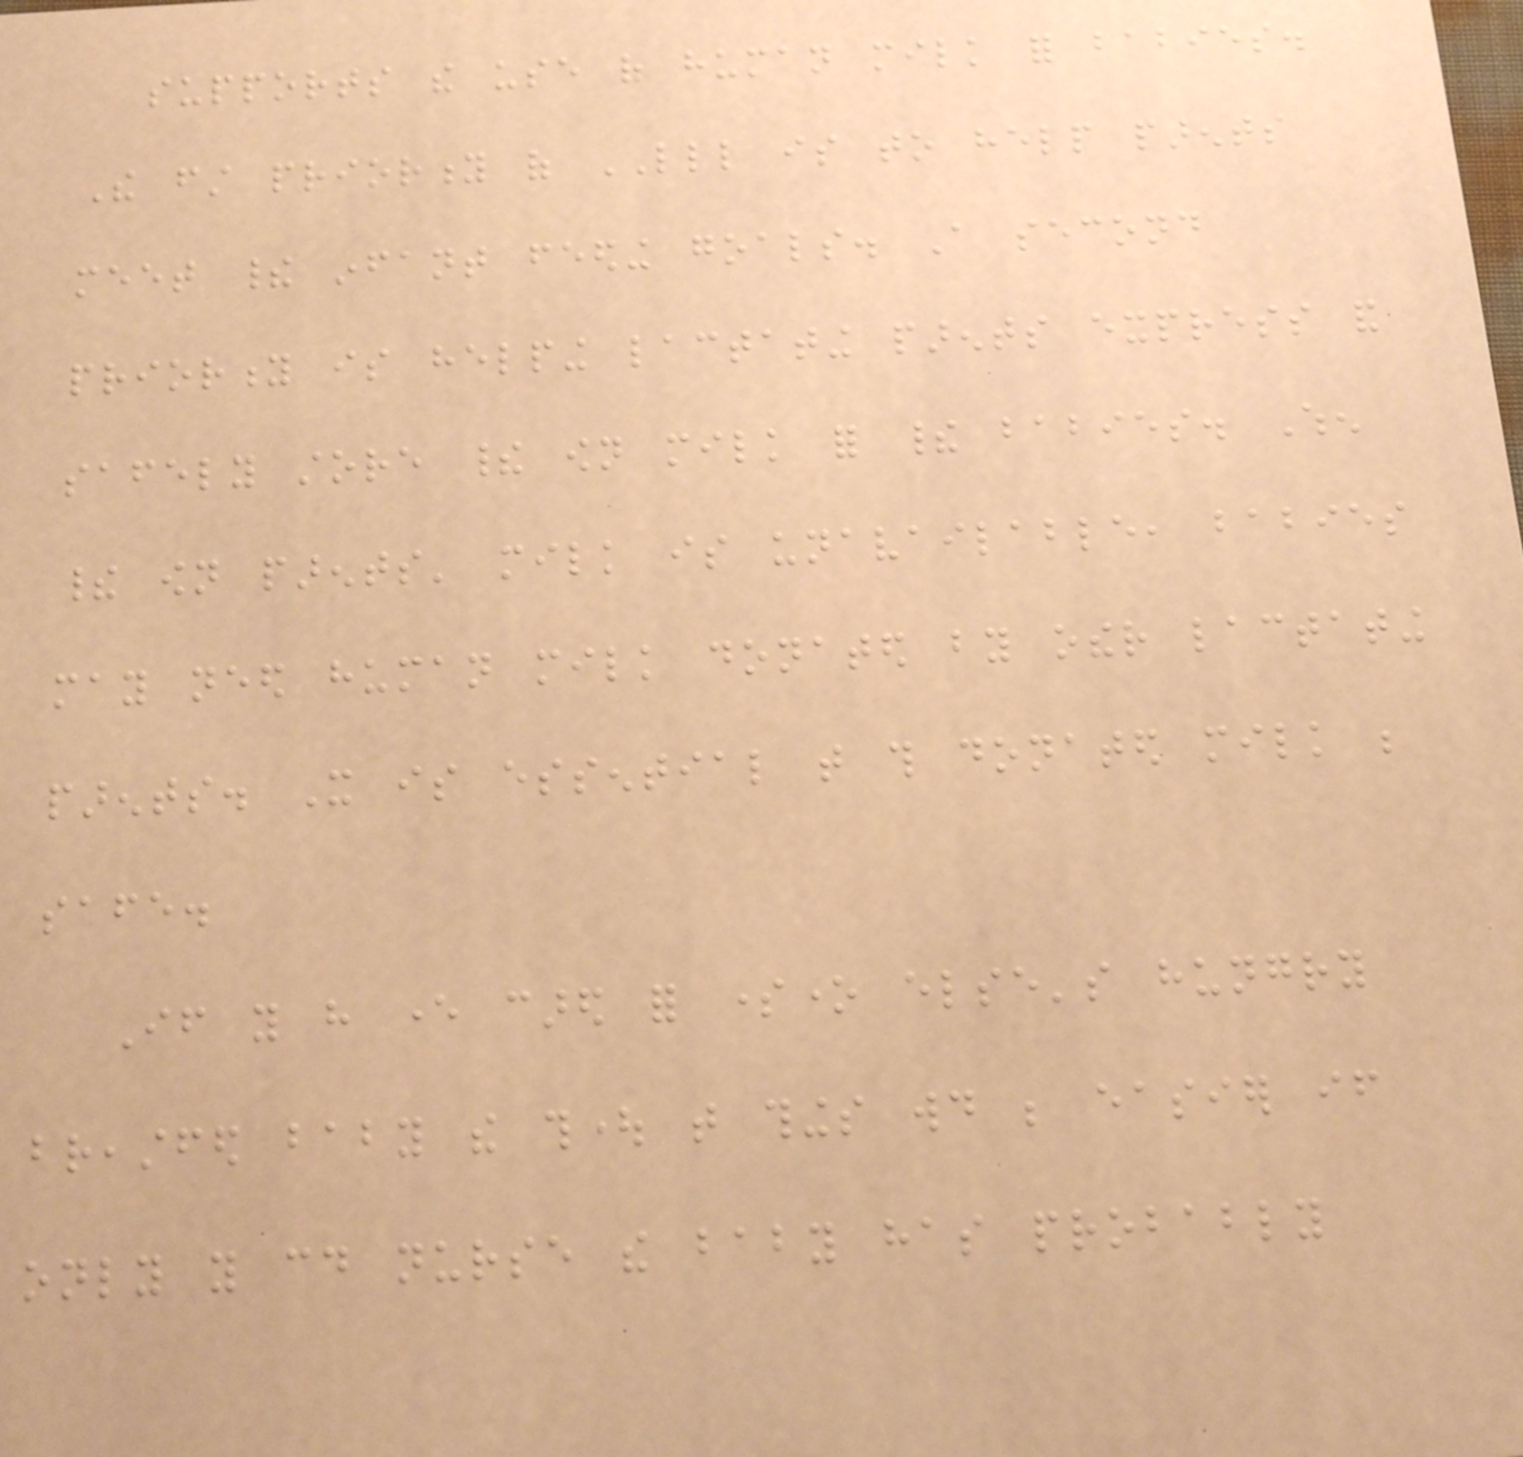supports the use of human milk for babies.
The first priority of LLL is to help parents
meet their infant feeding goals. A second
priority is helping lactating parents express and
safely store their own milk for their babies. When
their own parents' milk is unavailable, babies
may need human milk donated by other lactating
parents. It is essential that this donated milk be
safe.
If you have ever cared for someone else's hungry
breastfed baby the thought that things would be easier if
only you could nurse the baby has probably
